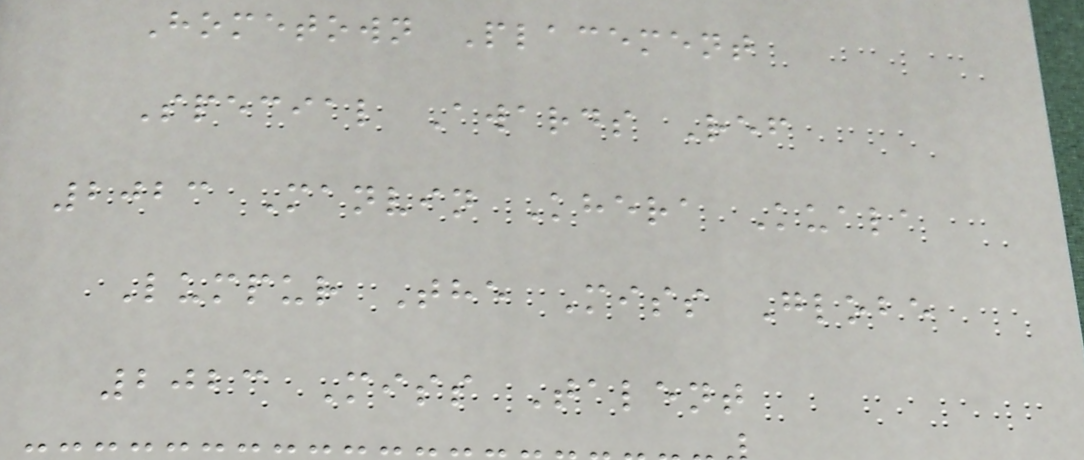Hometown Placement
Special Awards Ref
2023 Manvin Khera Kuala
Lumpur The Miss Globe
2023 Miss Talent
